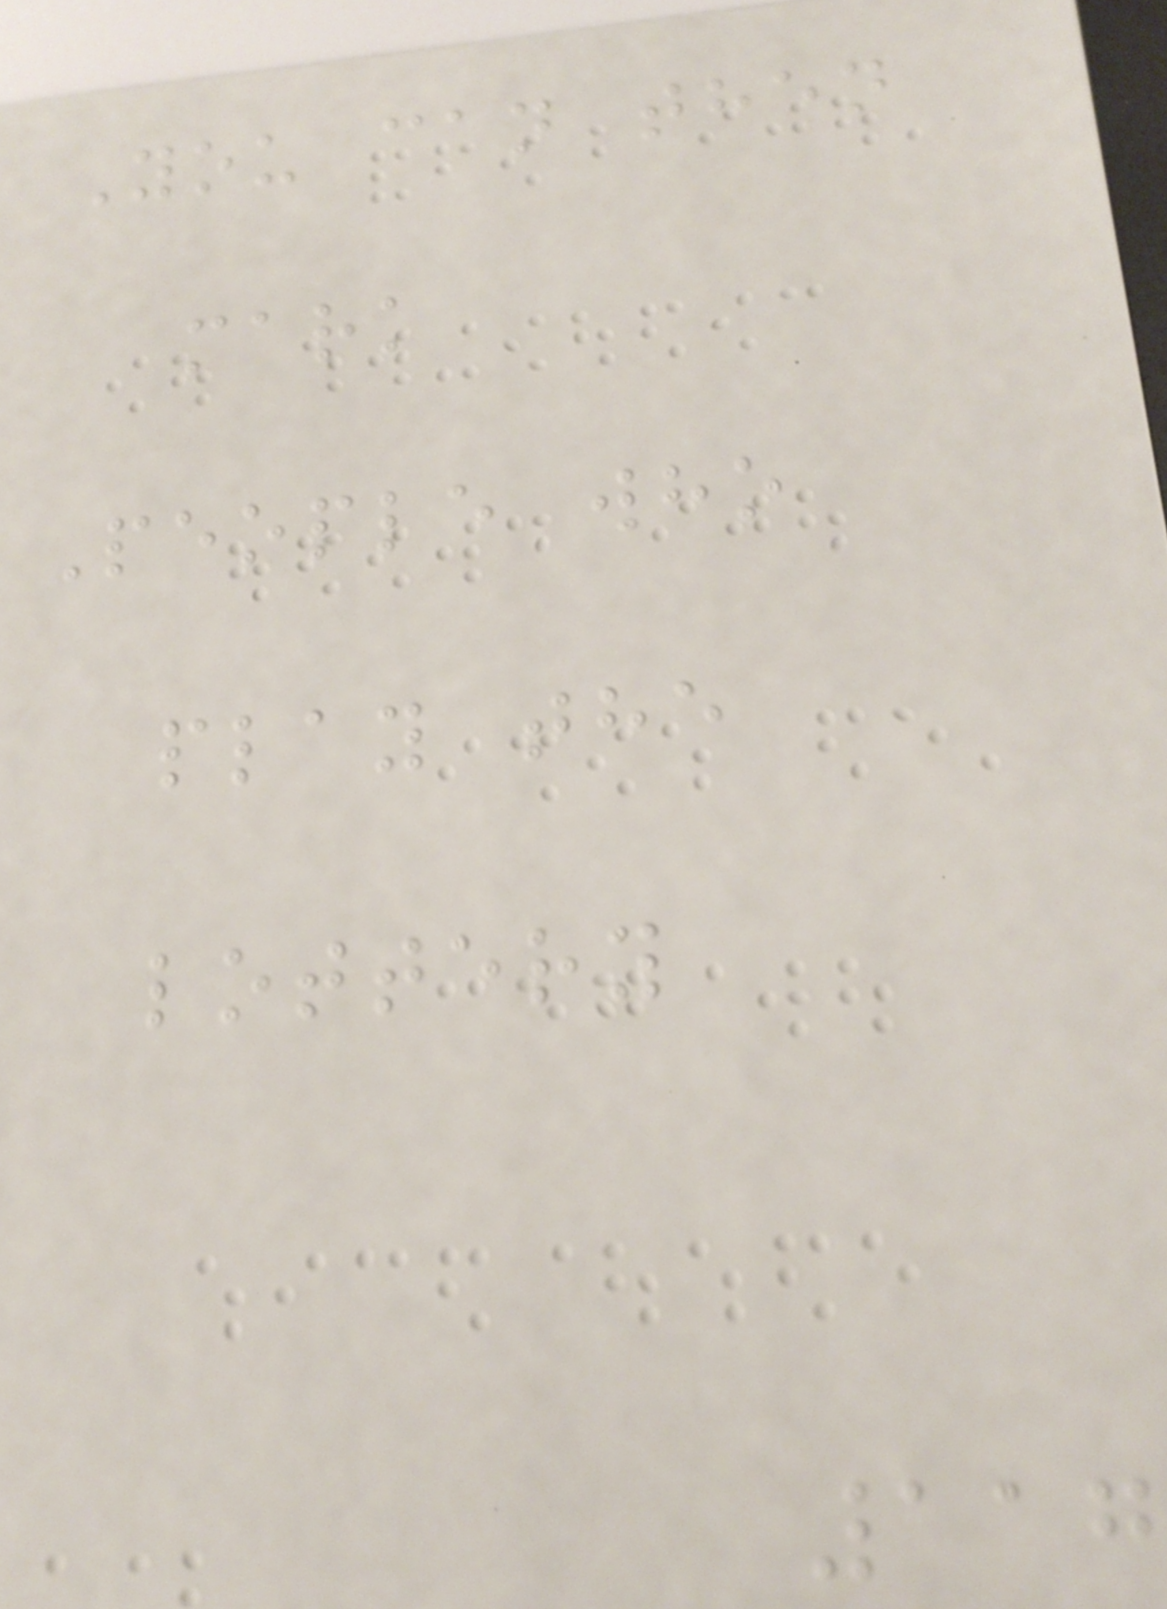You can then
mark
People who
play the
lottery
117
